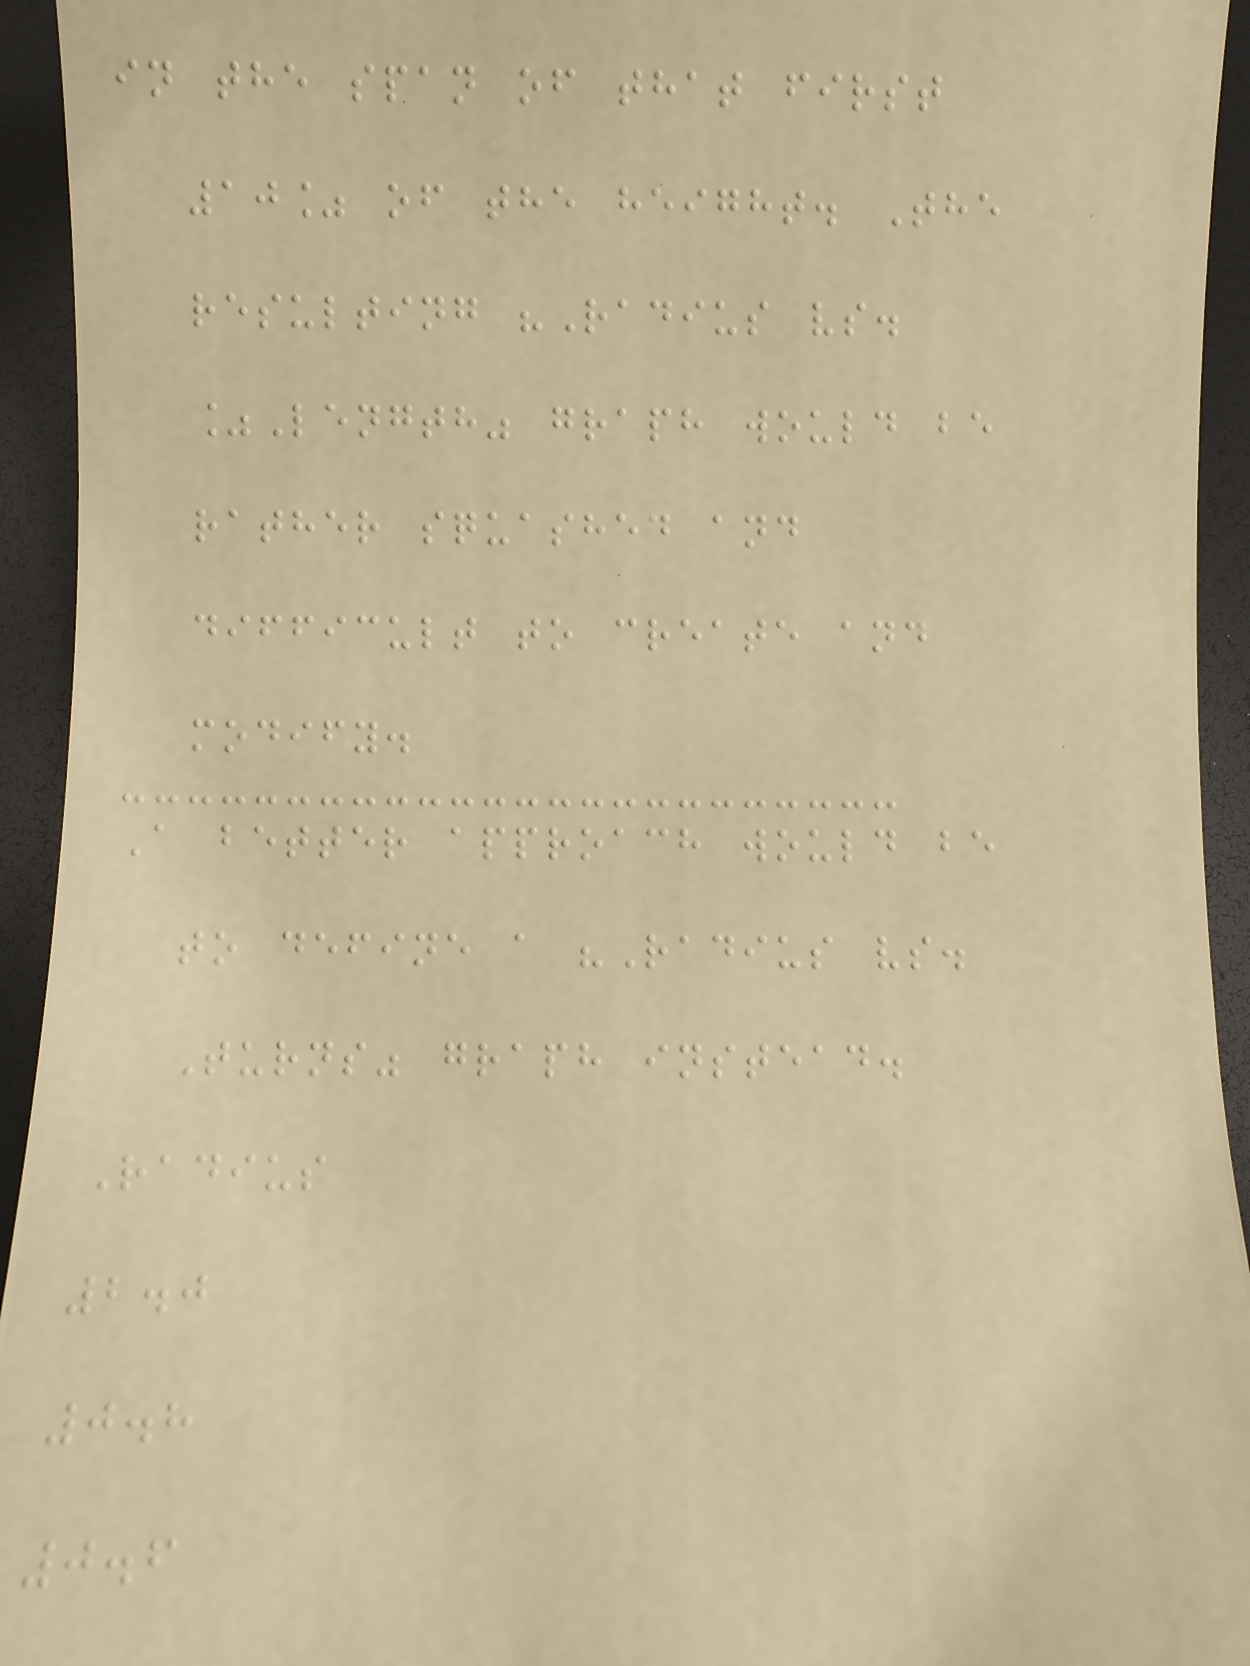in the span of that first
10% of the height. The
resulting "Radius vs.
%Length" graph would be
rather squashed and
difficult to create and
modify.
A better approach would be
to define a "Radius vs.
Turns" graph instead.
Radius
2.0
0.8
0.6
